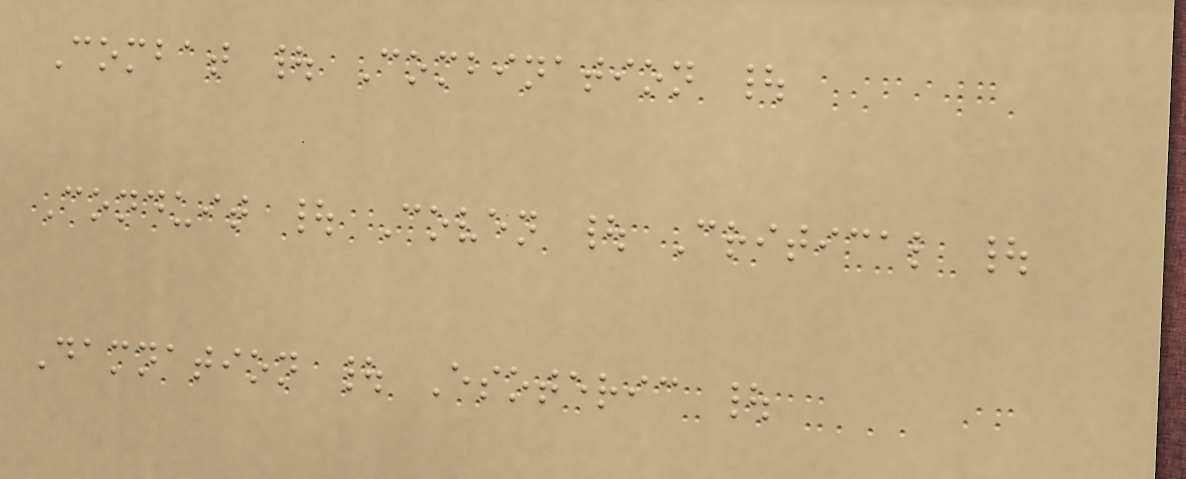Combat | Combination |
Conduit | Coven | Critical |
Damnation | Esoteric |
